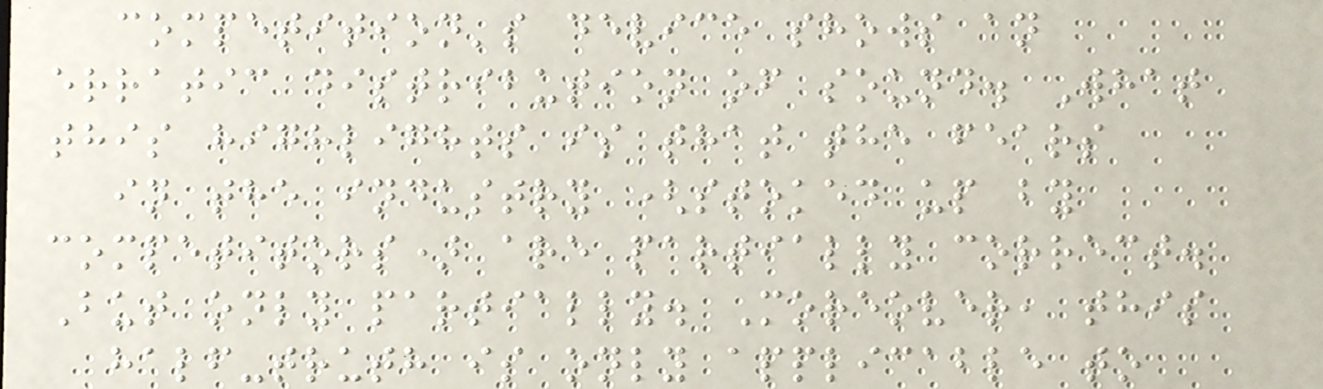competition's device shows an
erratic distribution of sound. What
this highlights is that the fears
in the industry (stoked up by
competitors) are partially correct.
But only partially. Moreover, this
half-truth is only applicable to
